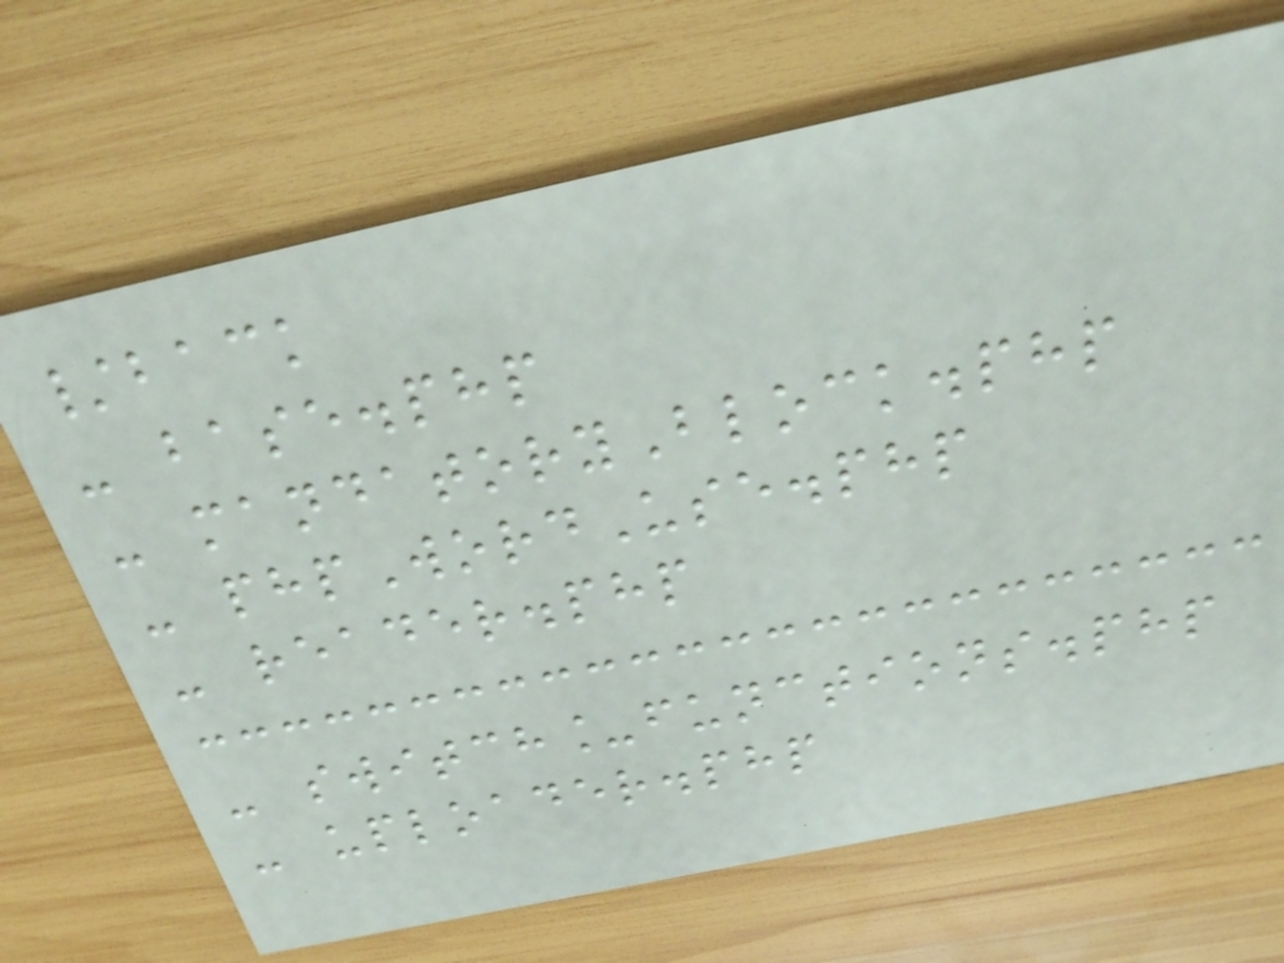/back
- base.php
- mandatoryBlock.php
- phpWordUse.php
- reader.php
- switch_functions.php
- uploader.php
